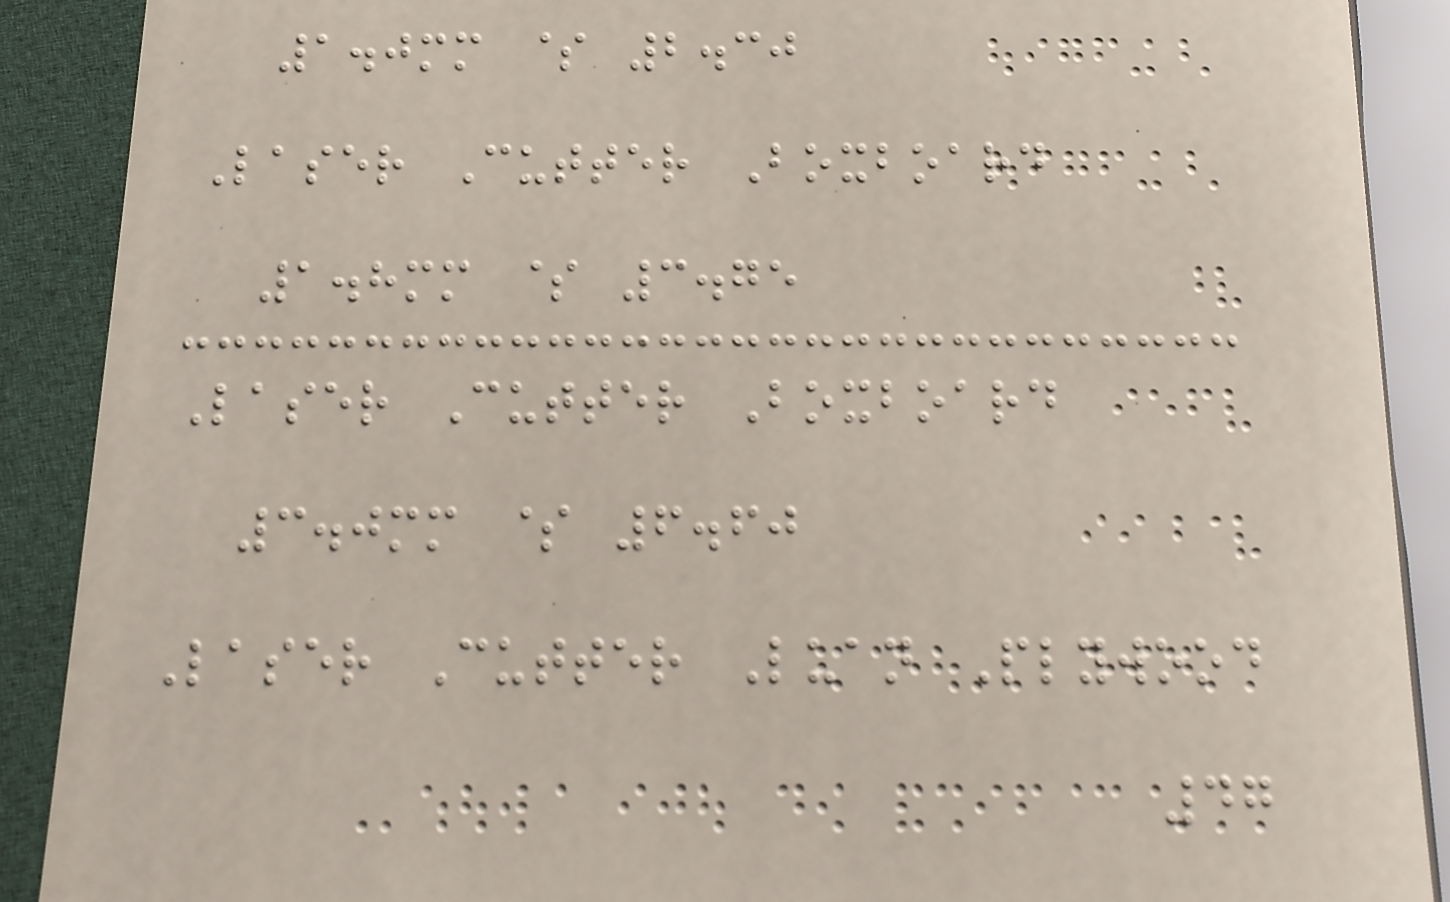1.0mm $ 2.30
Laser Cutter Boxboard
1.8mm $ 3.75
Laser Cutter Boxboard
3.0mm $ 6.60
Laser Cutter Luan Plywood
47
